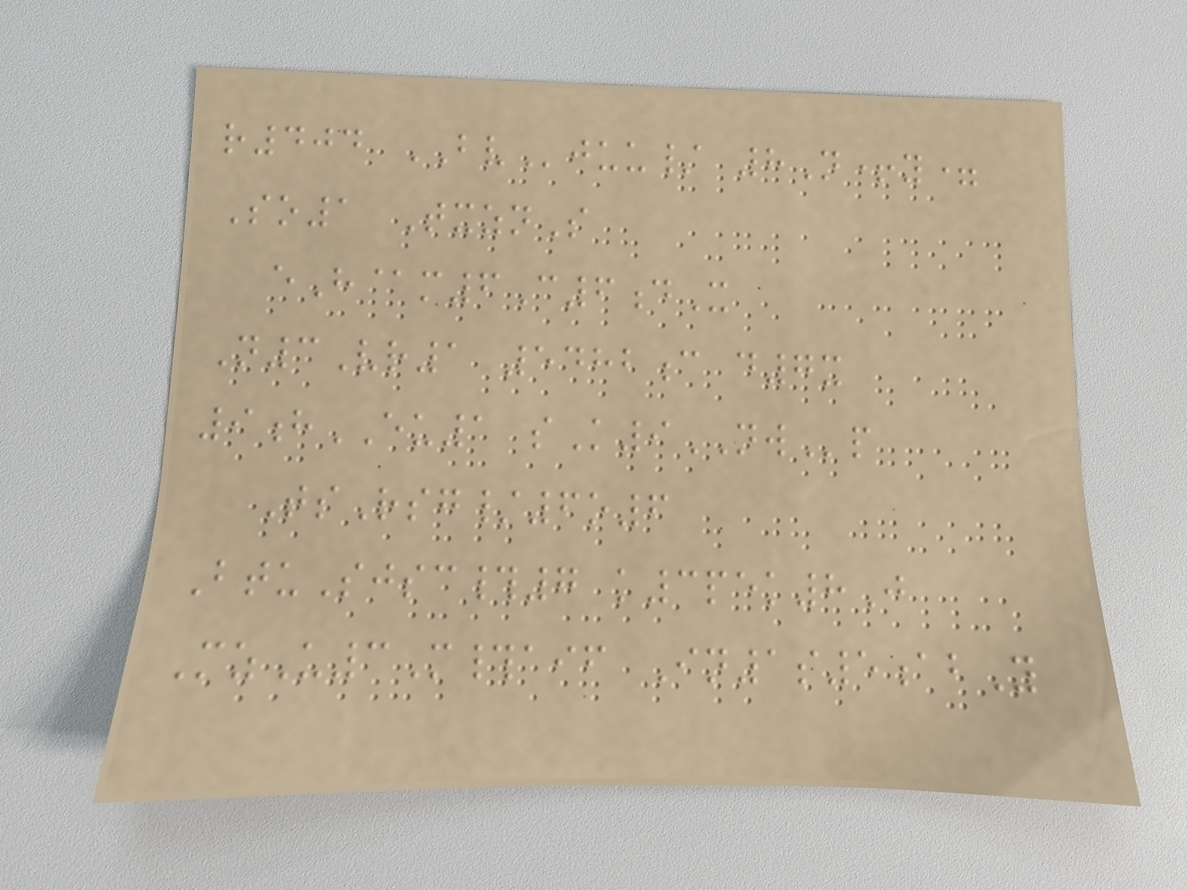r404 BVjuu/ 8N+y=
So1 TxznS
eH@m6C6dX
N3Vr1 5482c d7x
9hEU1 sK9NWp
TsRsg/6o6
BtuSjsc#7 k3pek8J
MzU3M#aif In1s5abY
